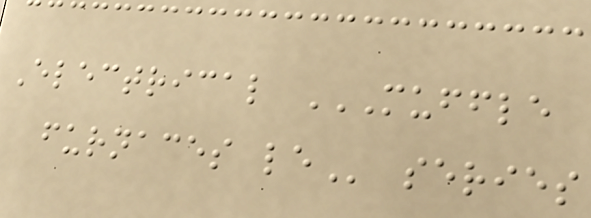Electrical MUFFLE
FURNACES LE series
